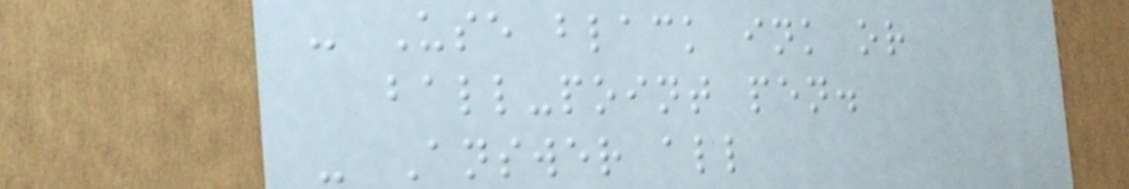- Use black ink or
ball-point pen.
- Answer all
